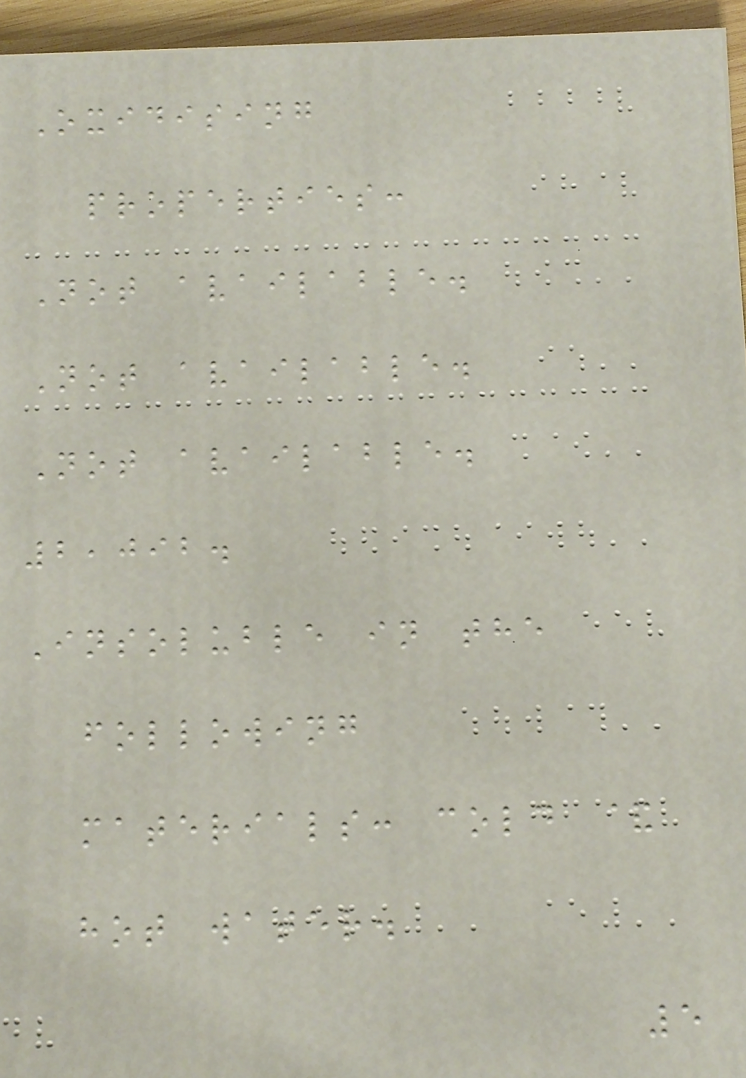Oxidising
properties:
Not available.
Not available.
Not available.
2,092.
Insoluble in the
following
materials: cold &
hot water.
5
